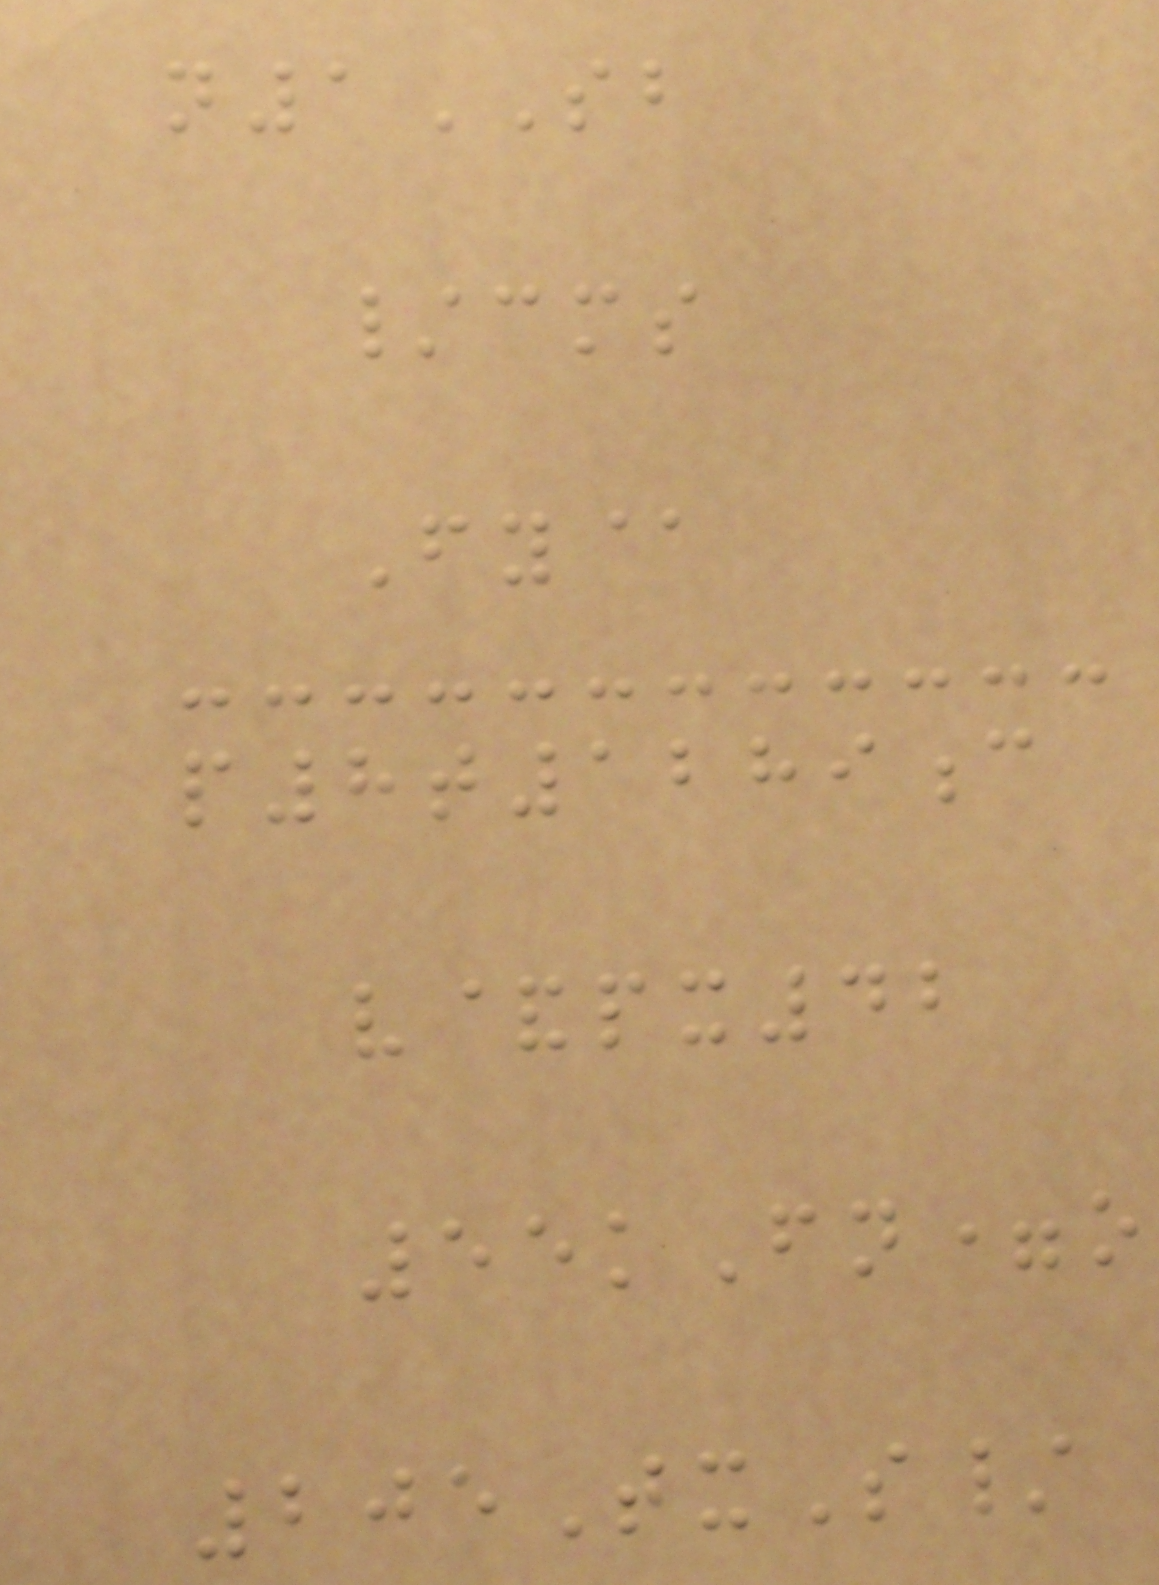n1SB
/cms
Fy@
p8t1289c
v&px42
55kFn=o
205TxS/
